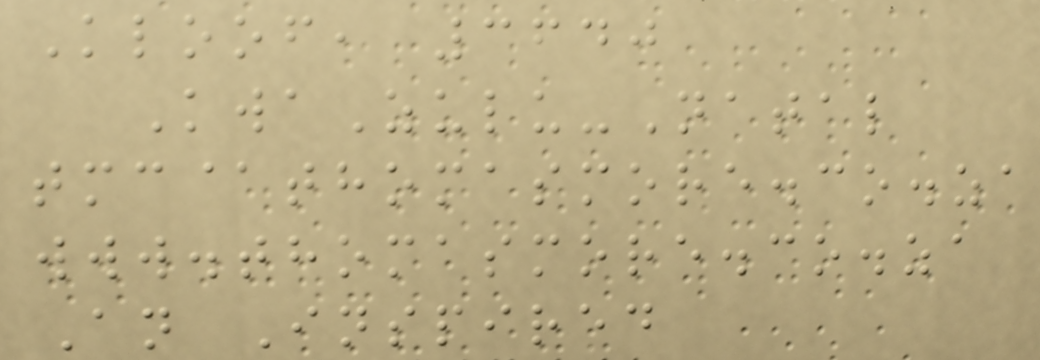Kloof, 3640
KwaZulu-Natal
tmc@thomasmore.co.za
www.thomasmore.co.za
An Inspired
